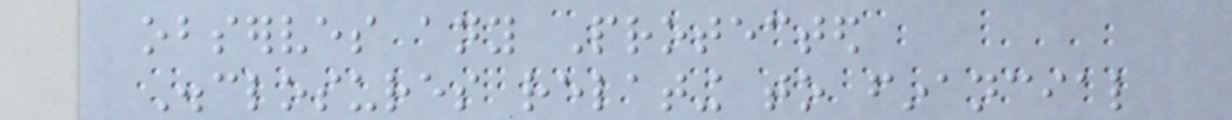observes any Protected
Disclosures relating to financial
